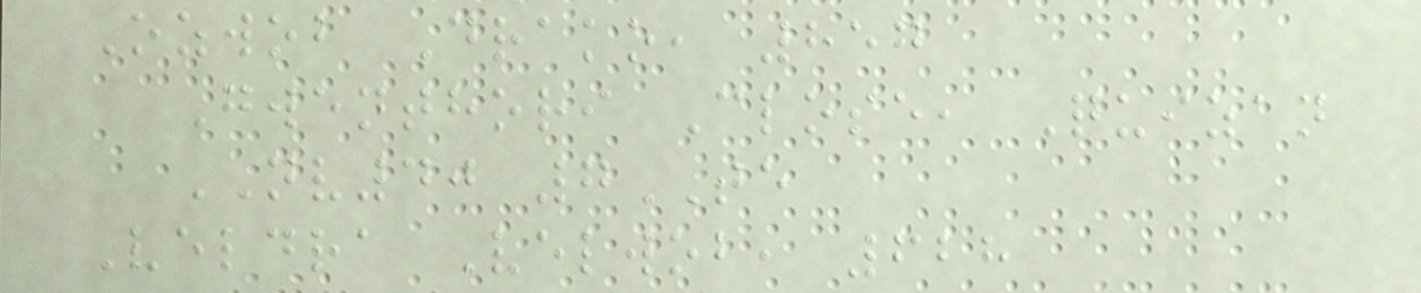Ozwob Drako, 857
Gwenthori Close, Quizan
NV40 7TE
Veldra Velwob, 628
